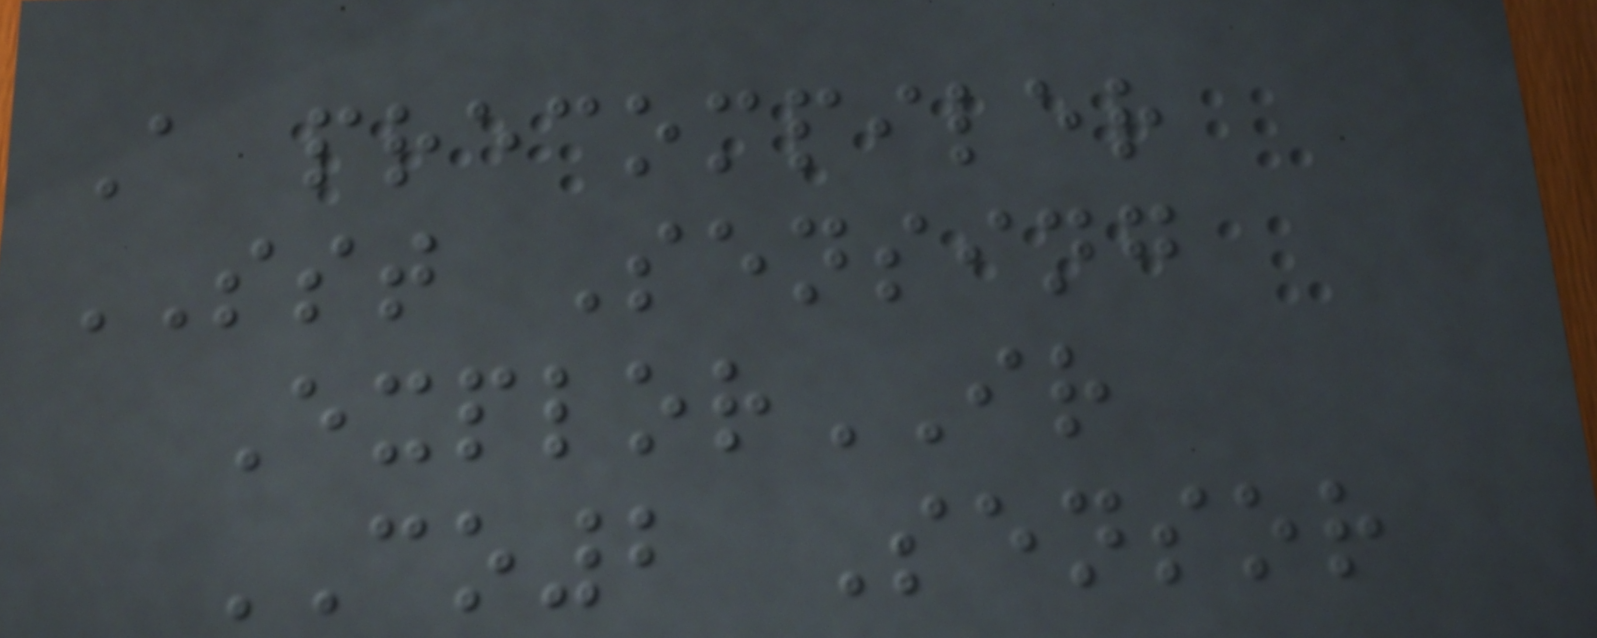A precompiler
SST Sensing
ExplorIR
CO2 Sensor
